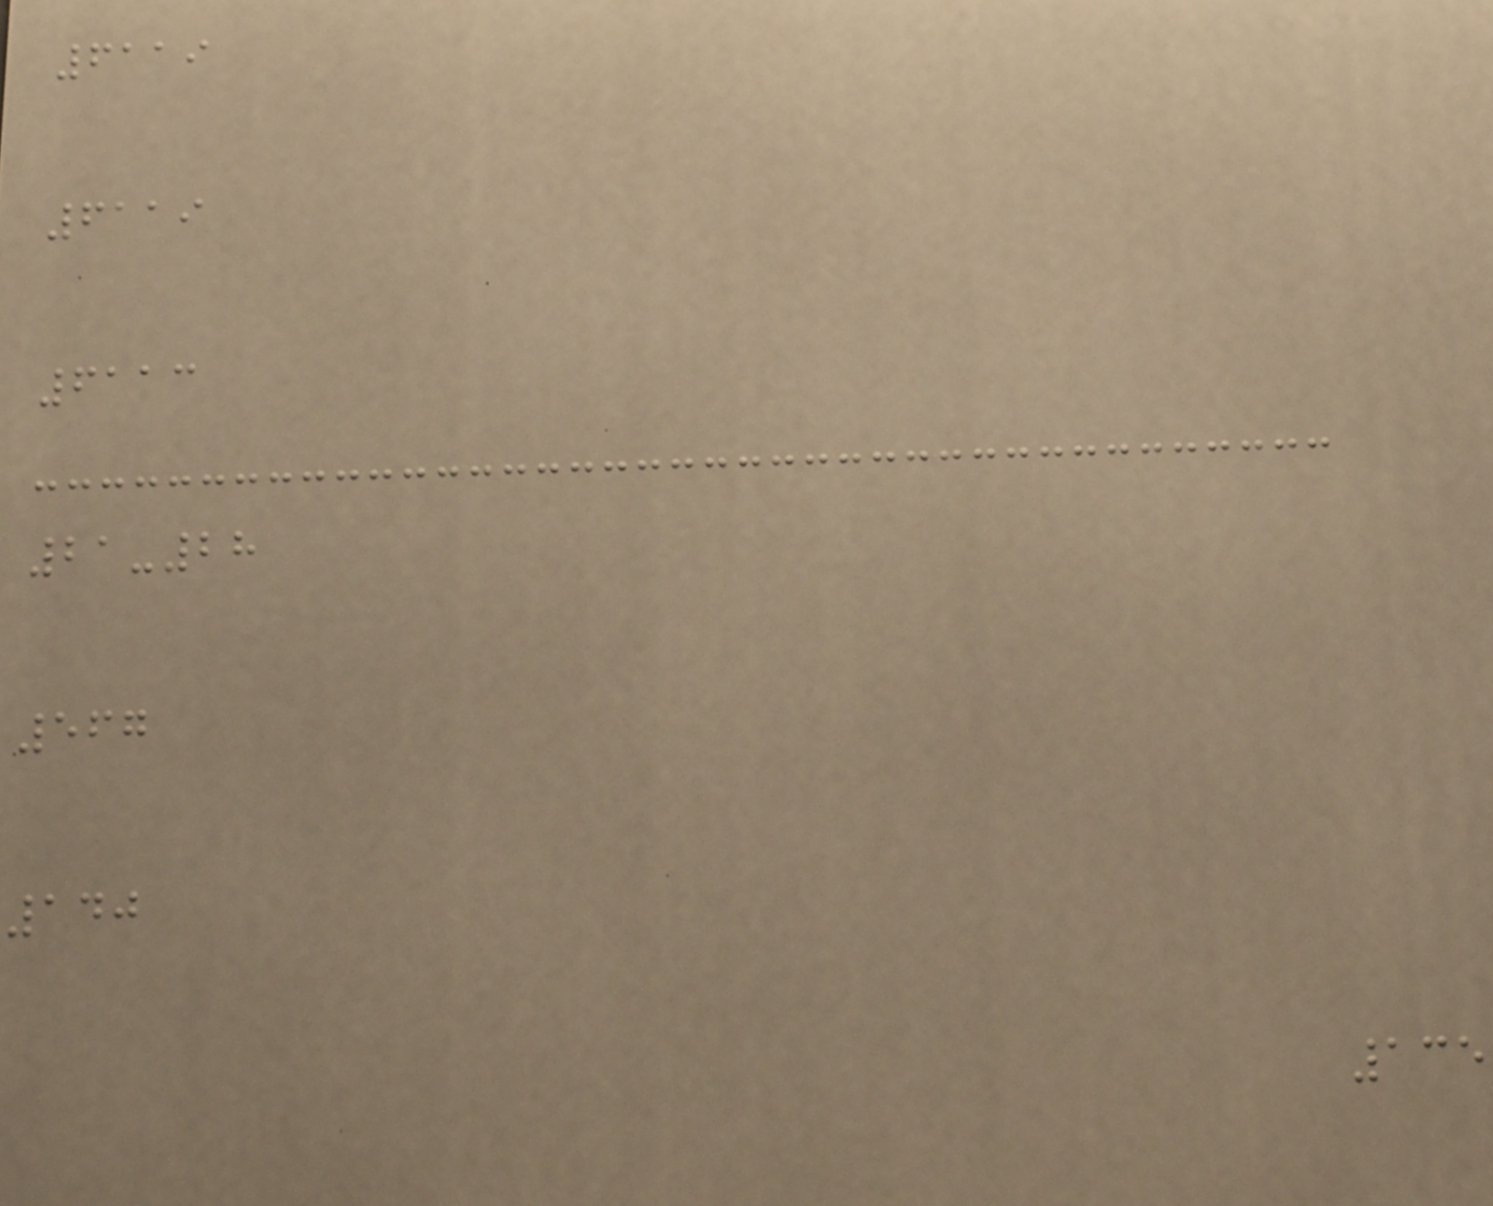6119
6119
6113
21-28
567
140
135
